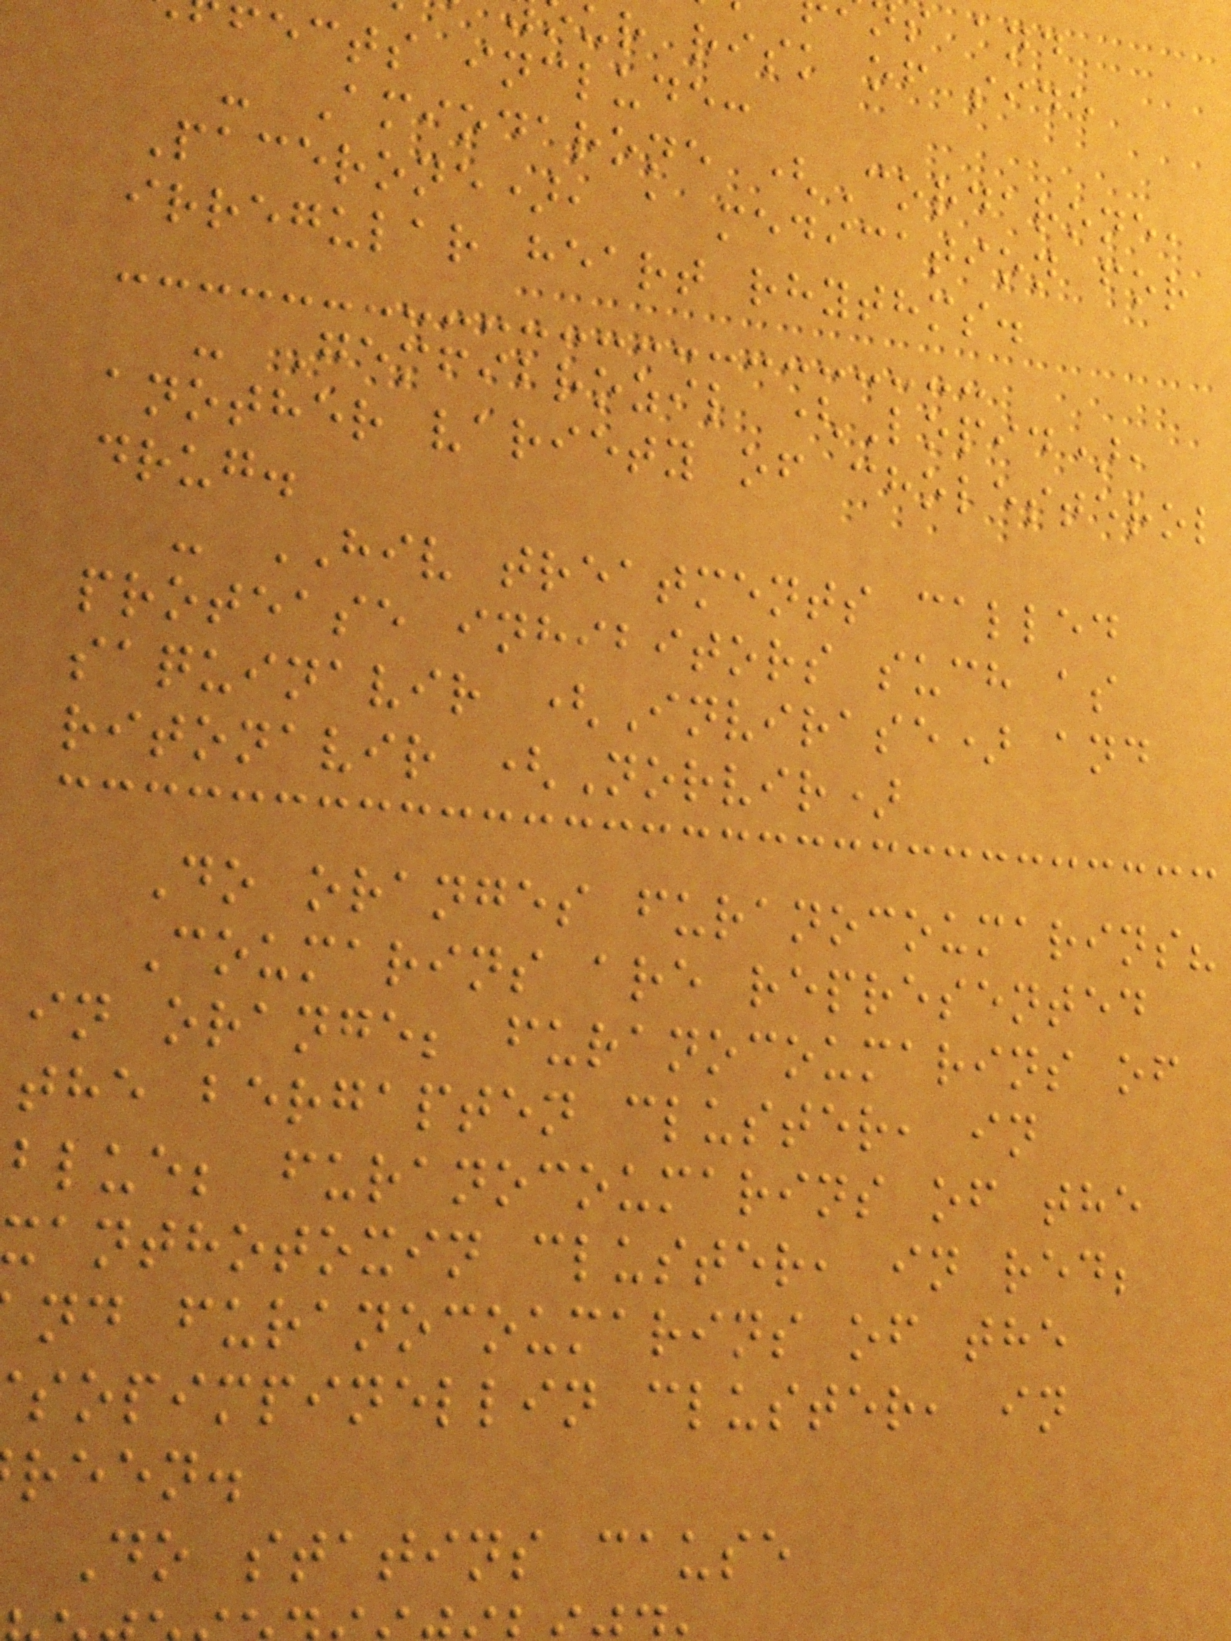ur risk of side
fects include:
- Amiodarone (Cordarone,
Pacerone), a medication for
irregular heart rhythms.
- Gemfibrozil (Lopid),
another variety of cholesterol
drug.
- HIV treatments called
protease inhibitors such as
saquinavir (Invirase) and
ritonavir (Norvir)
Do oranges furanocoumarins?
Coumarins are represented
in orange; furanocoumarins of
the bergapten cluster, in
blue; furanocoumarins of the
anthotoxin cluster, in red;
nd furanocoumarins of the
sopimpinellin cluster, in
reen.
Do statins cause
